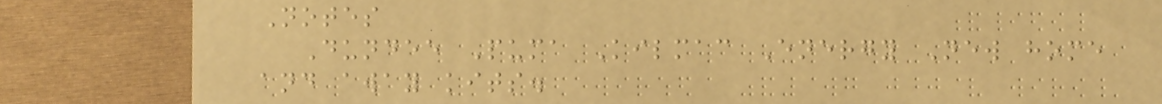Notes
Dundee Puma Kilmac Energy New home
and away kits.
